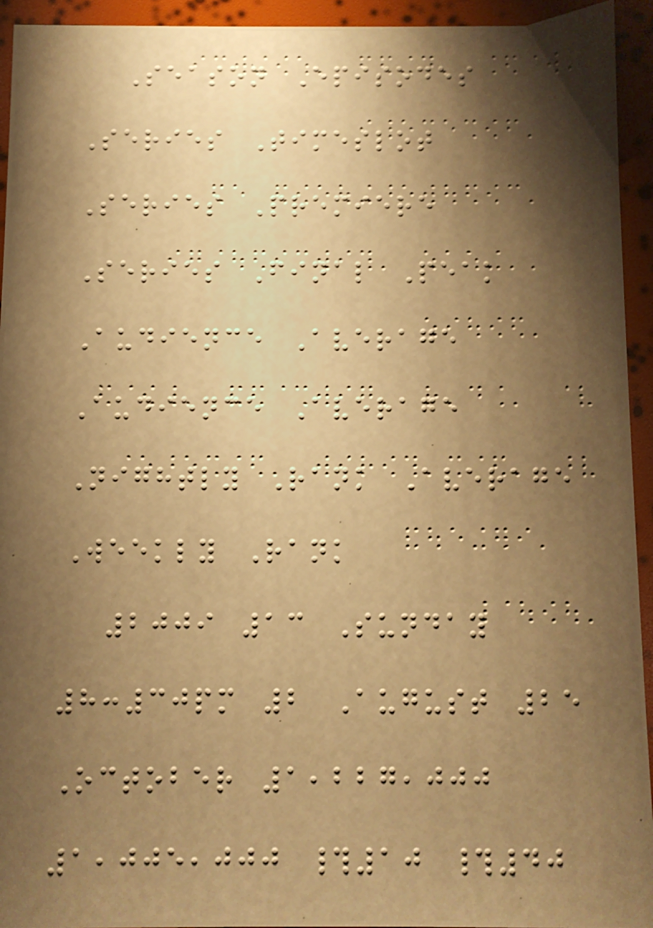Season Episodes
Series Timeslot
Series Premiere
Series Final Peak
Audience Average
Audience Average
Nightly Rank Average
Weekly Rank
2009 13 Sunday
8:30pm 2 August 25
October 1,227,000
1,005,000 #10 #40
